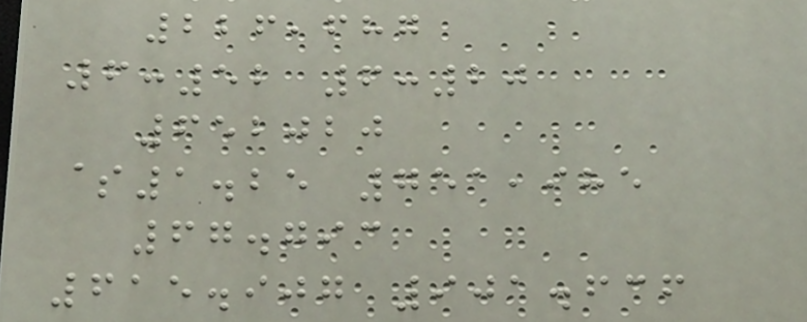226,687
6:52 6:20
652020
$1.25 751,985
67.793
615.907 901.636
